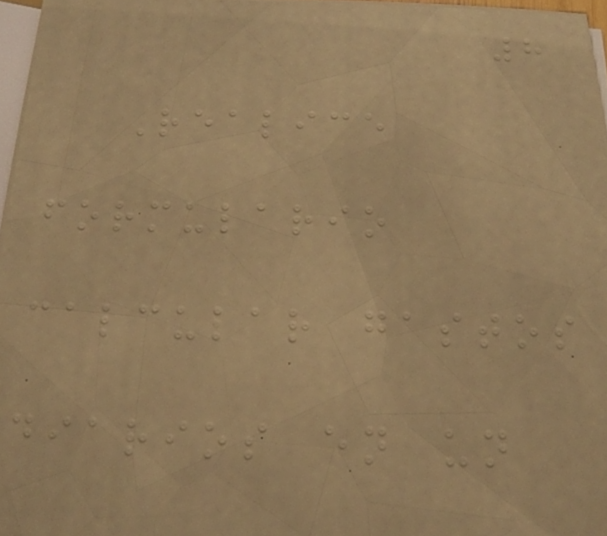8
Realice
formulario
calcular gastos
diarios en un
